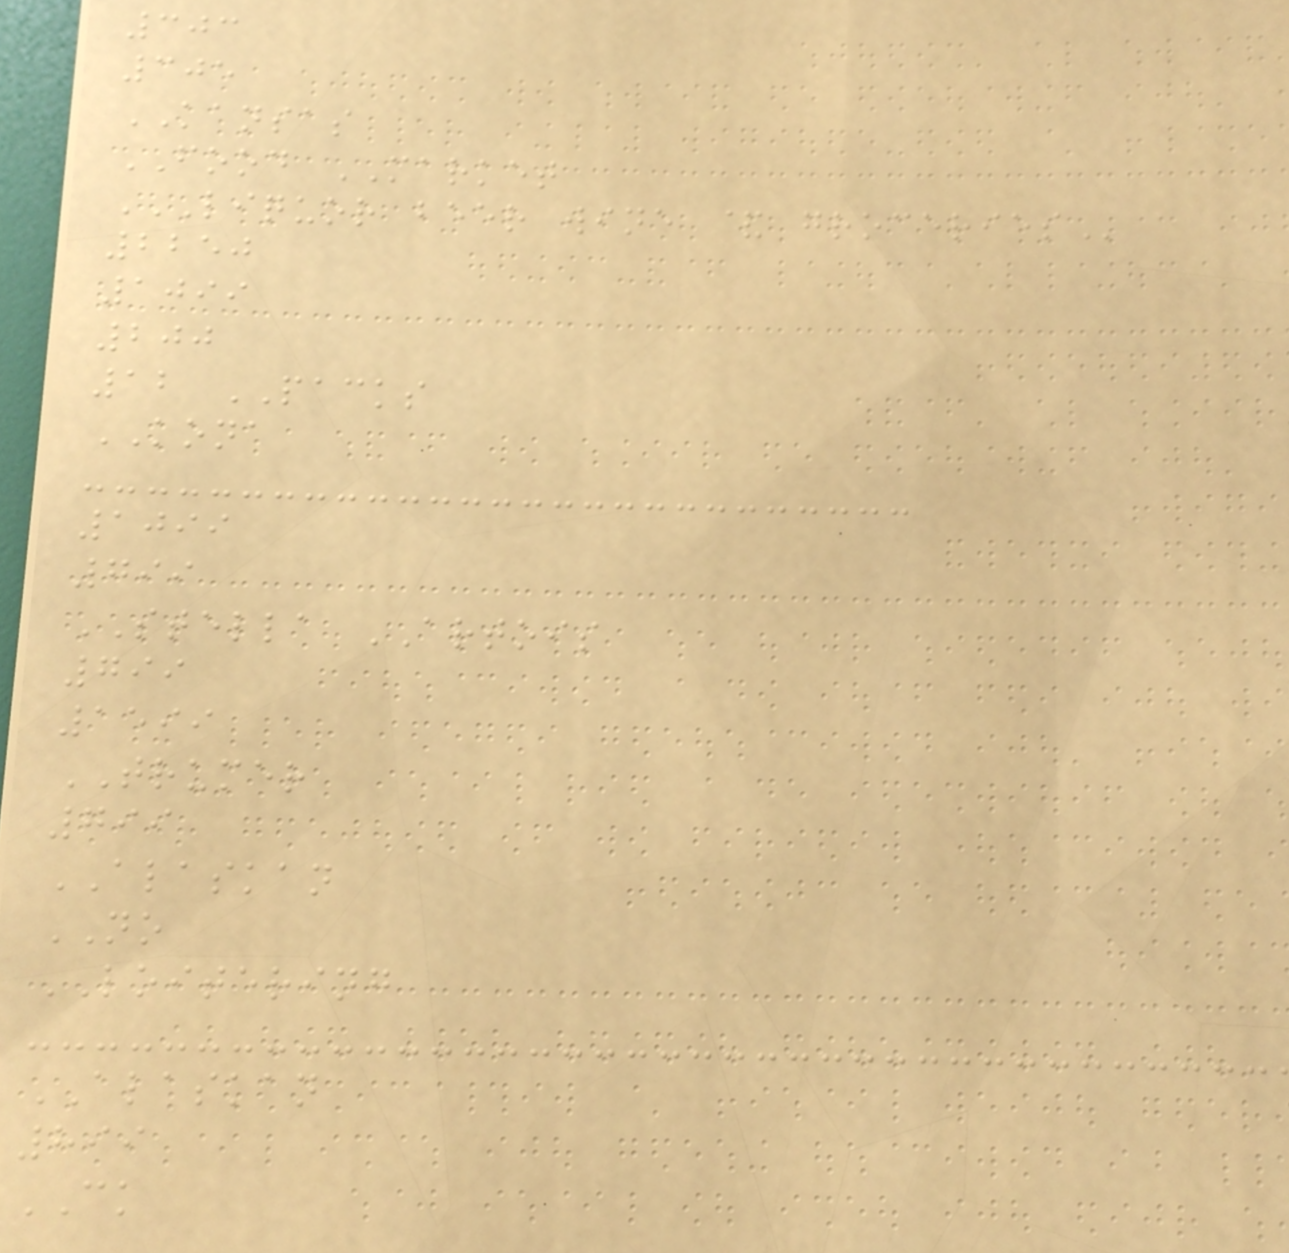303
305
KANSAS
FOOD MARKET
LIQUOR BEER WINE & GROCERIES
2250
1099
200
12 PACKS
KONA
1099
799
STELLA ARTOIS
799
1599
TRUMER
799
ALASKAN
NO
LOITERING
ALASKAN
899
CK
